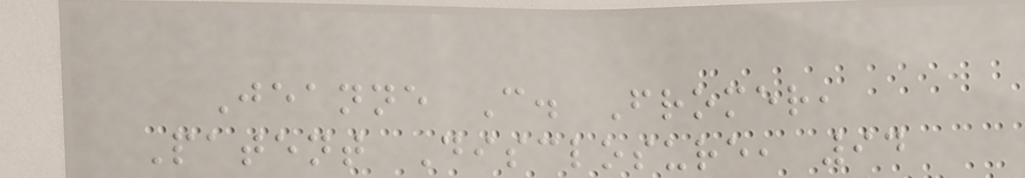Jeanne C. Fromer,
Patent Disclosure, 94
